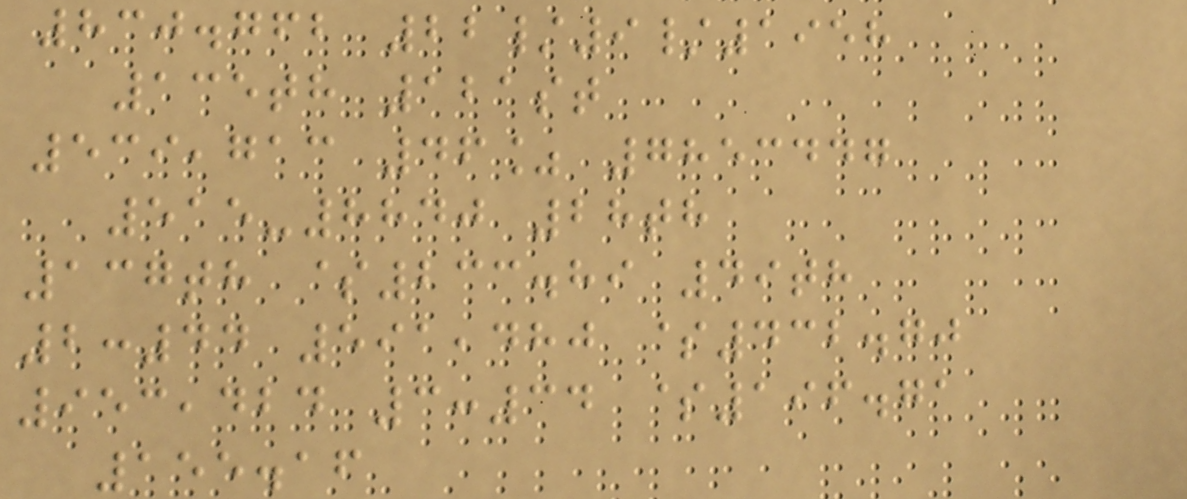830.762 22/9/1958
135th 121st
539,713 46% 7853447
515-8840 28th
137th $233.89 49th
2:44 591,480 $432.70
953,424 3:34 $196.71
155.16
